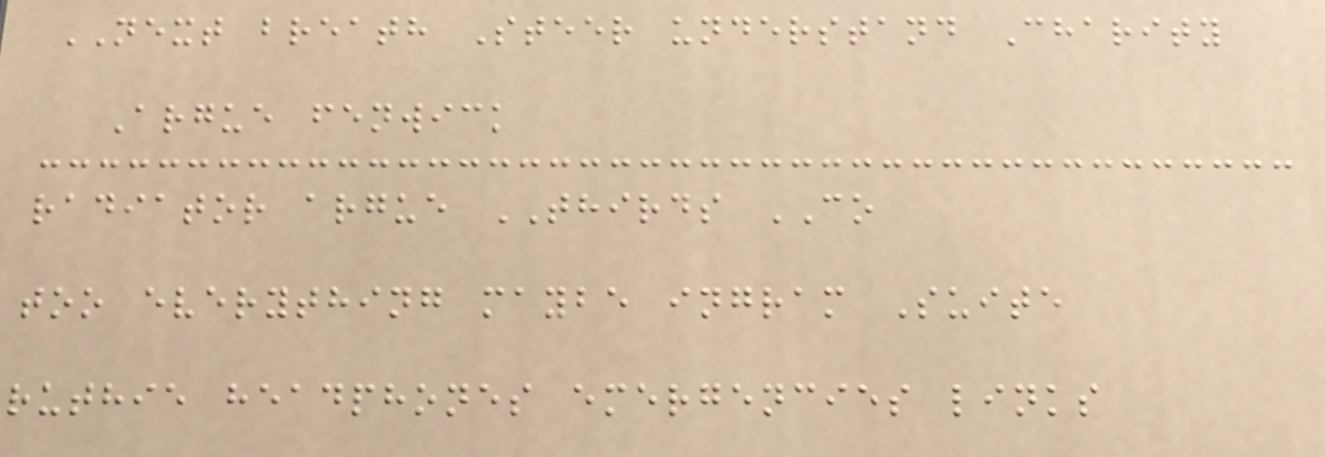NEXT breath Steer understand Charity
Argue fenwick
radiator argue THIRDS CO
too everything maybe ingram Suite
ruthie headphones emergencies links
